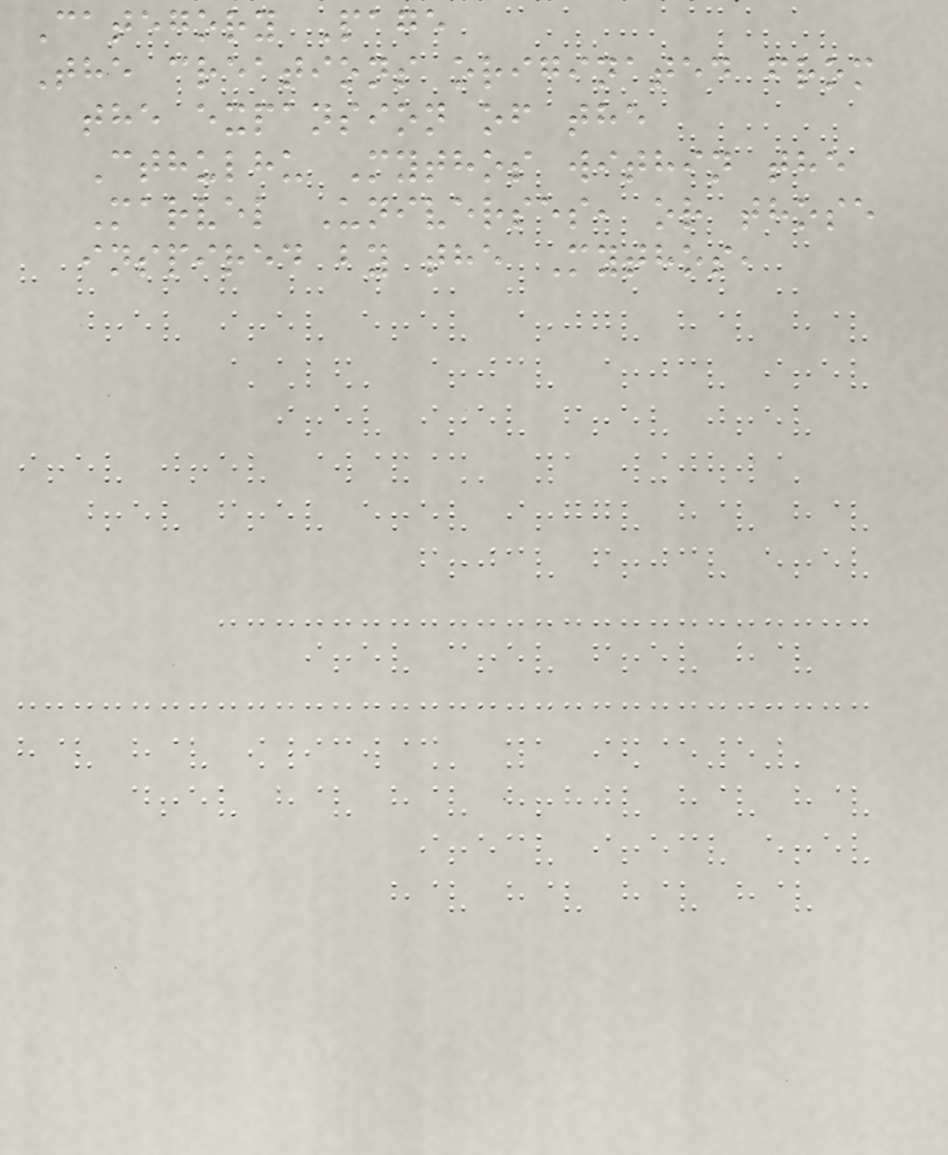Category Page
The creations originated from
the expansion of the
Cthulhu Mythos within the
Marvel Universes, or those
inspired by the Mythos,
